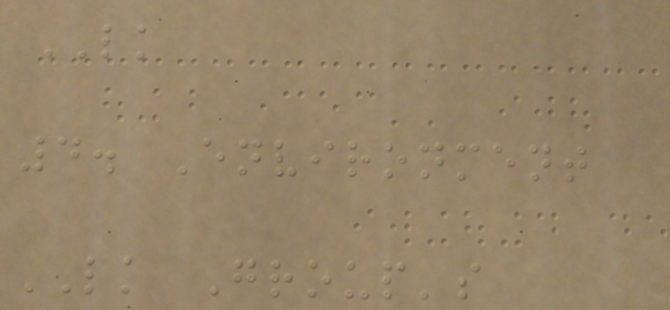LK
4. Environment
LK Group's
